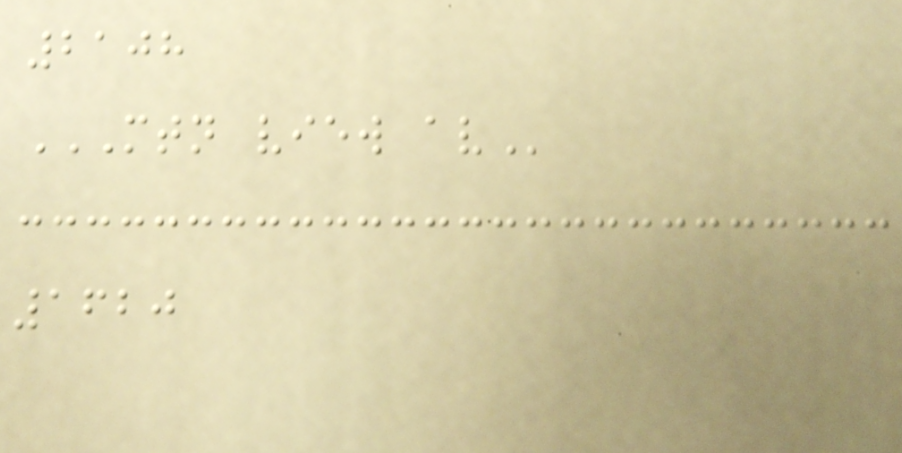2108
MTN VIEW AV
1620
